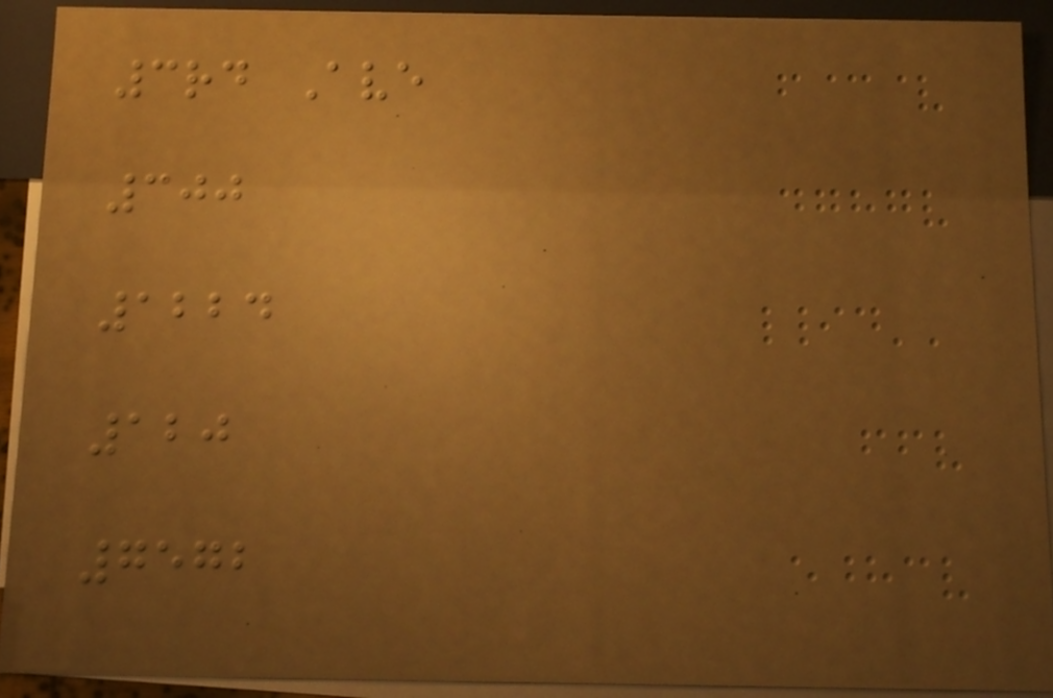3rd Ave
300
1224
120
7572
